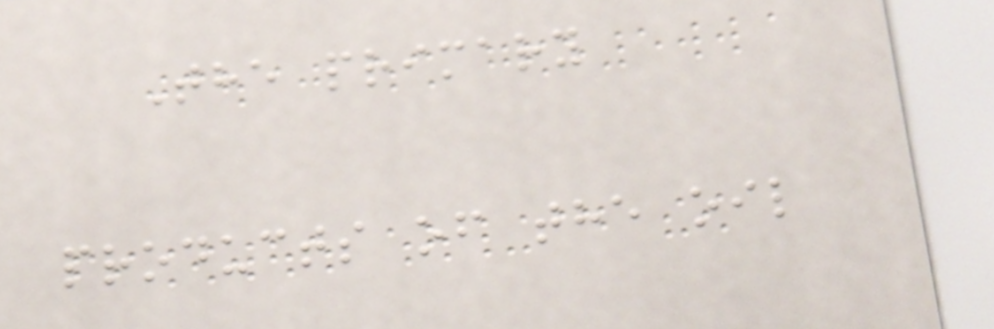The primary
products of the oil
